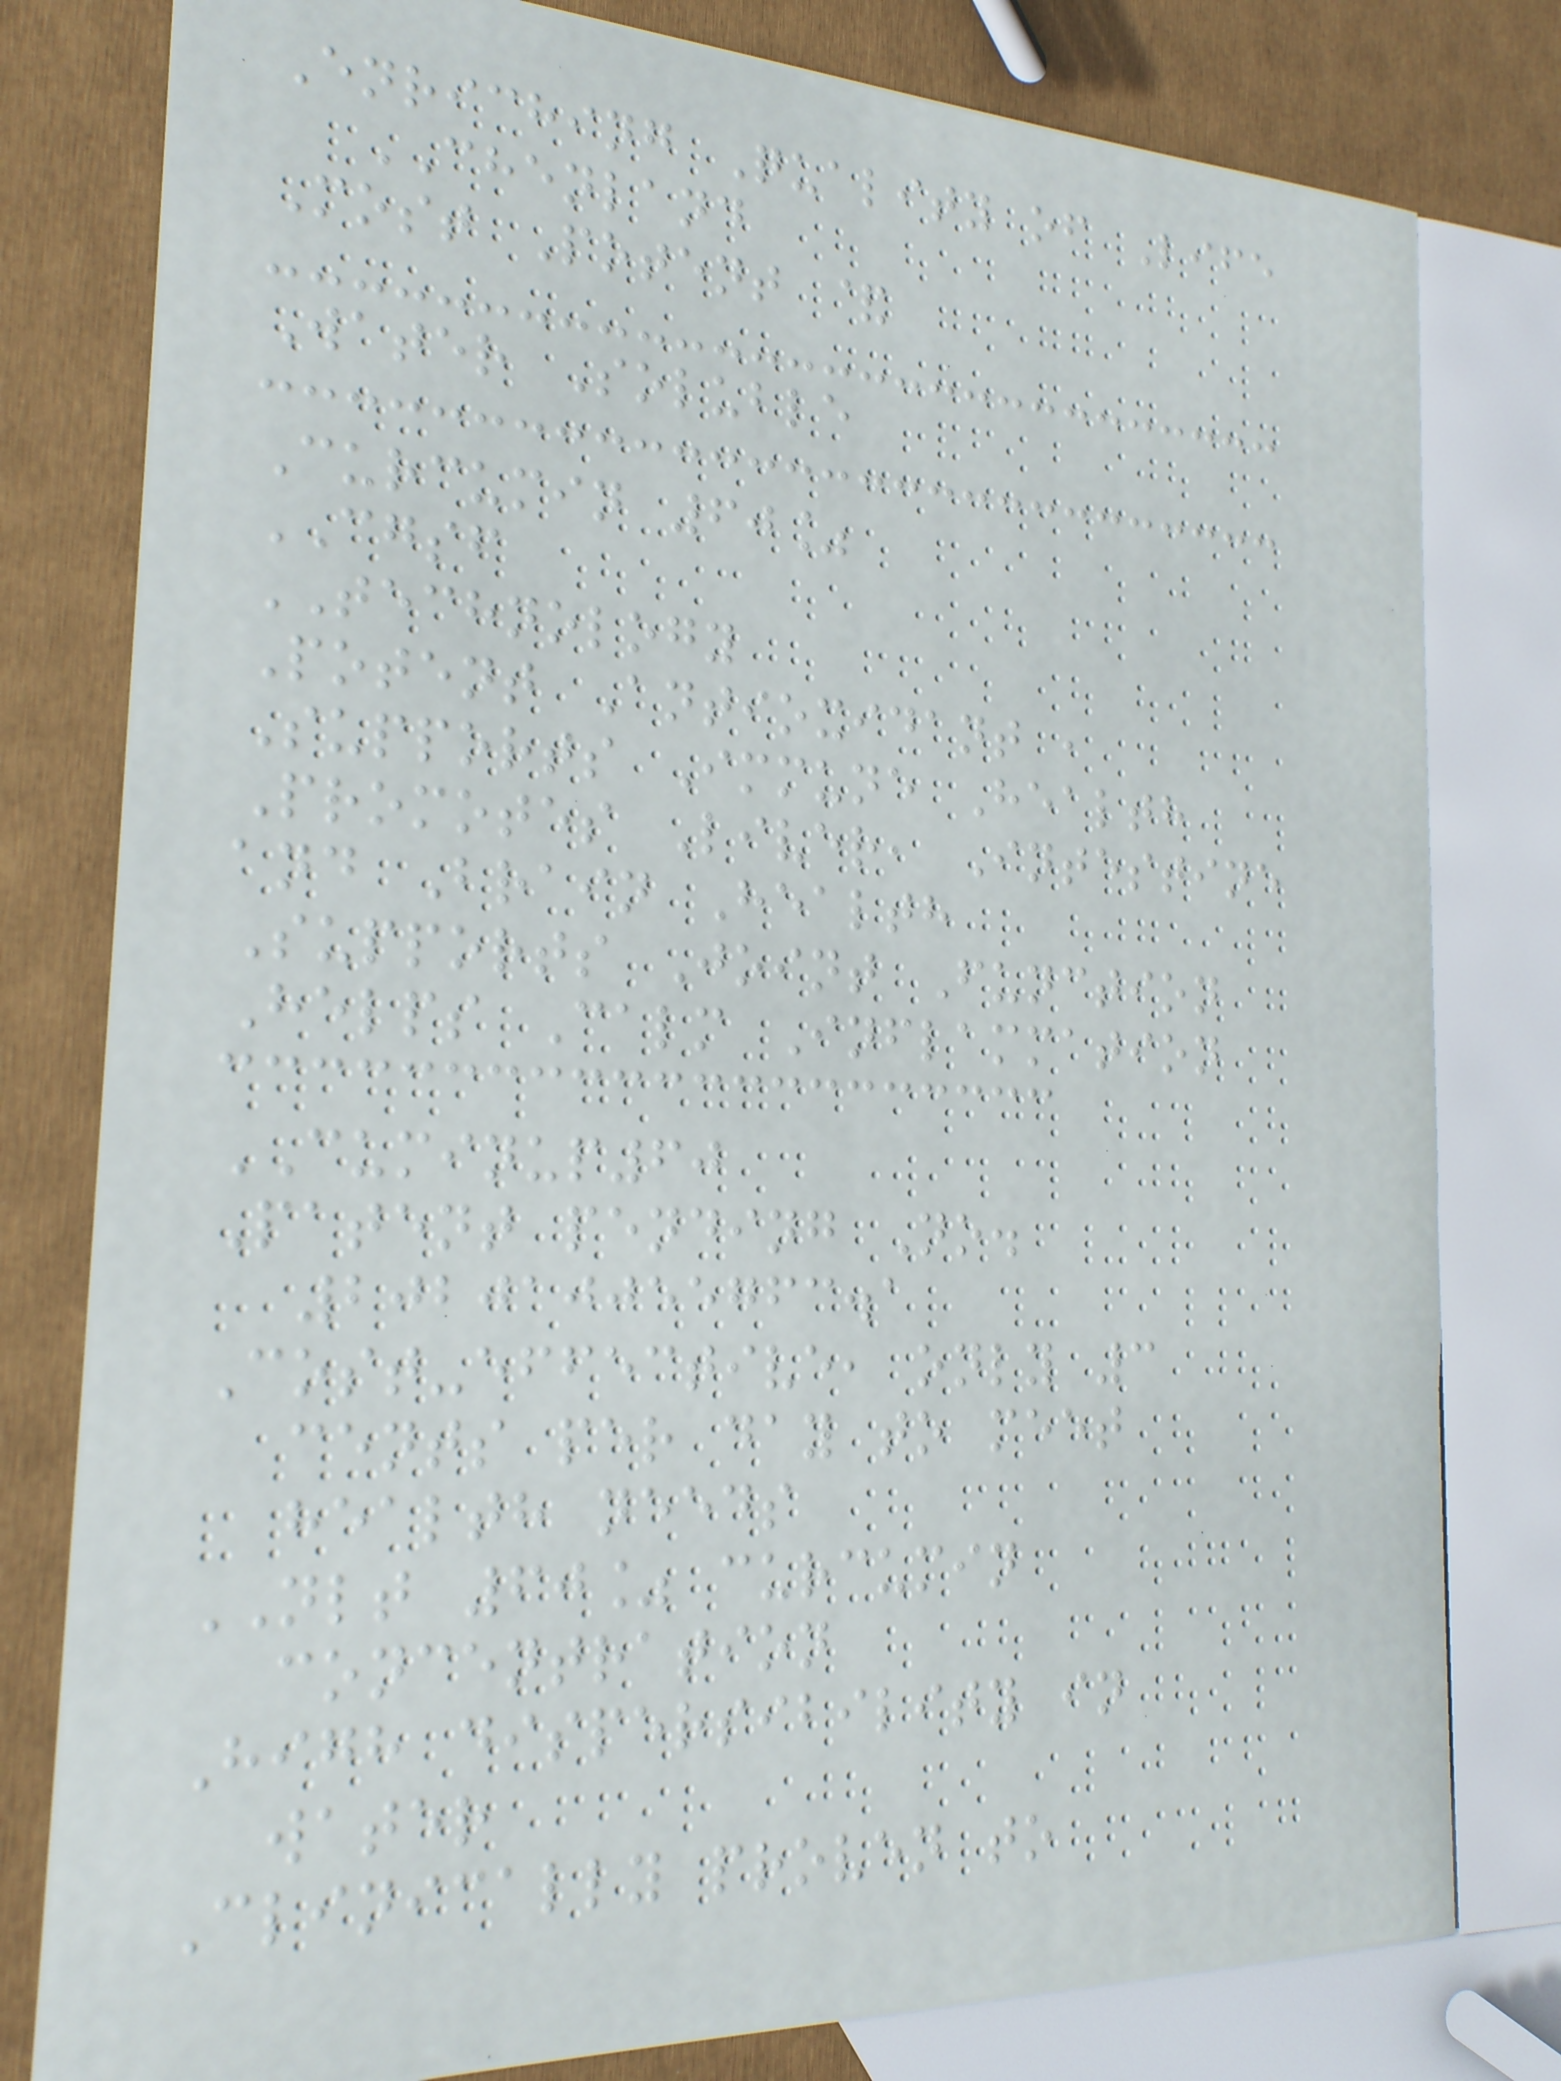Enriching Quality of Life
CHENLAND
Most Potent &
Water Soluble
Curcumin 60%
CGSF
TECHNOLOGY
Potent Antioxidant ,
Supports Immune Health
Promotes Liver, Intestine
and Brain Health
Supports Joint Function
Helps Calm Inflammation
CUMINUP60
Patent pending No.
202010055763.1
Cost-effective, only 3
cents per day to meet
health needs
NLT 60% curcumin
concentration
High dispersibility in
water
Clinically proven to
